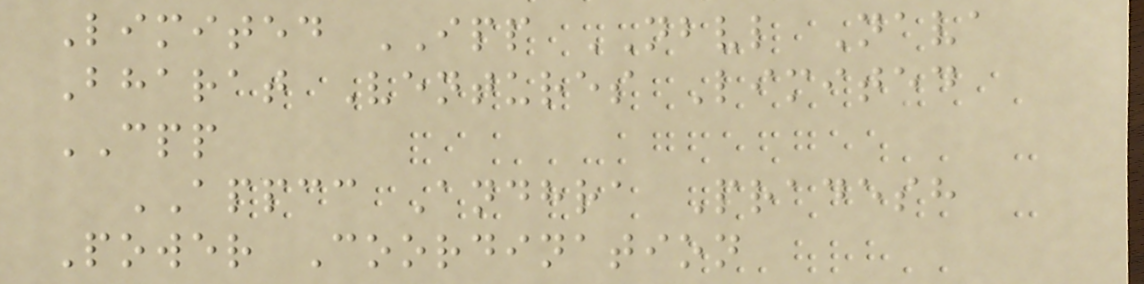Limited IPP NBVL Nava
Bharat Ventures Limited
CPP
APPCC Andhra Pradesh
Power Coordination
